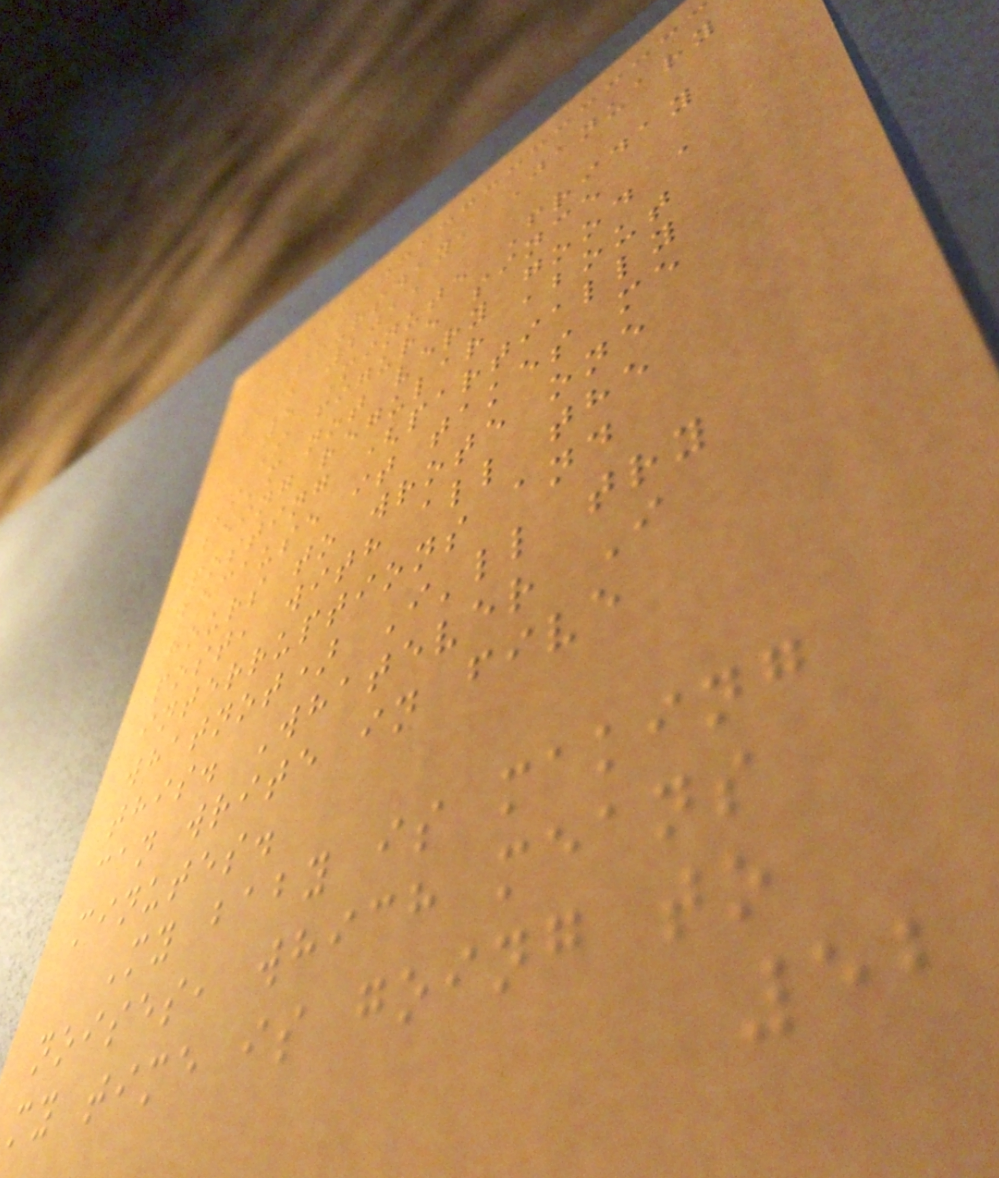Thursday, January
13, 2011
5 Minute Friday
I figure since
I'm not very good a
being regular about
posting (partially
because it takes me
hours to wrote one
post, with all the
interruptions and
whatnot) I'll try
this. Whatever I
can write in five
minutes.
My baby is making
noises, which means
my time is going to
52
